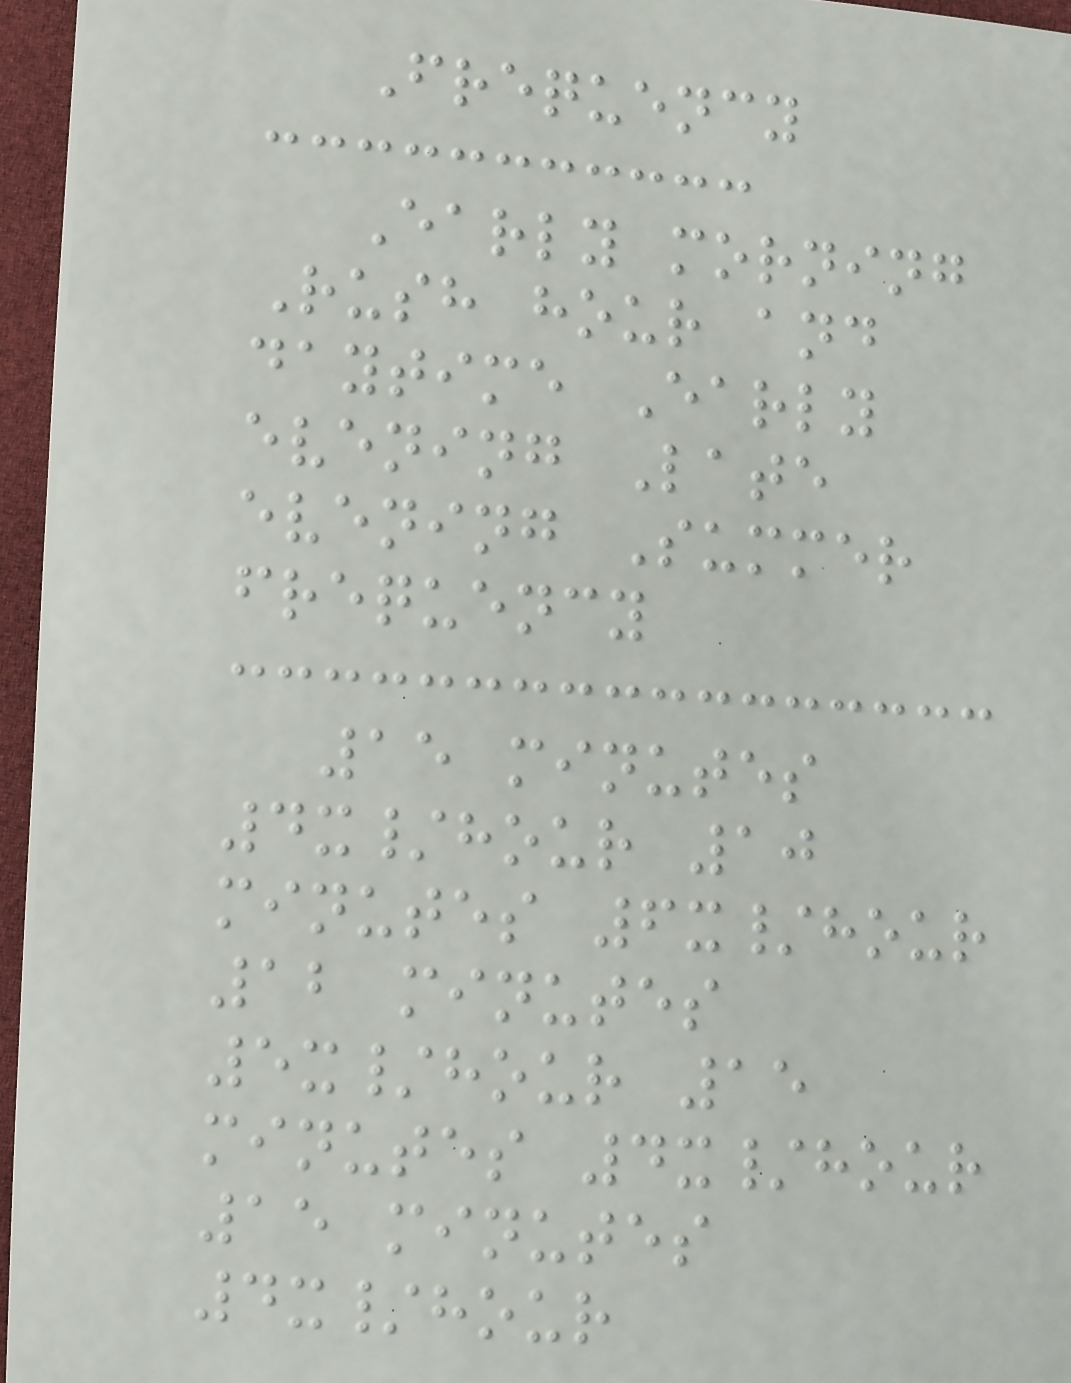Frequency
Early morning
Rush hour and
daytime Early
evening Late
evening Summer
frequency
15 minutes
4x/hour 10
minutes 6x/hour
12 minutes
5x/hour 15
minutes 4x/hour
15 minutes
4x/hour
